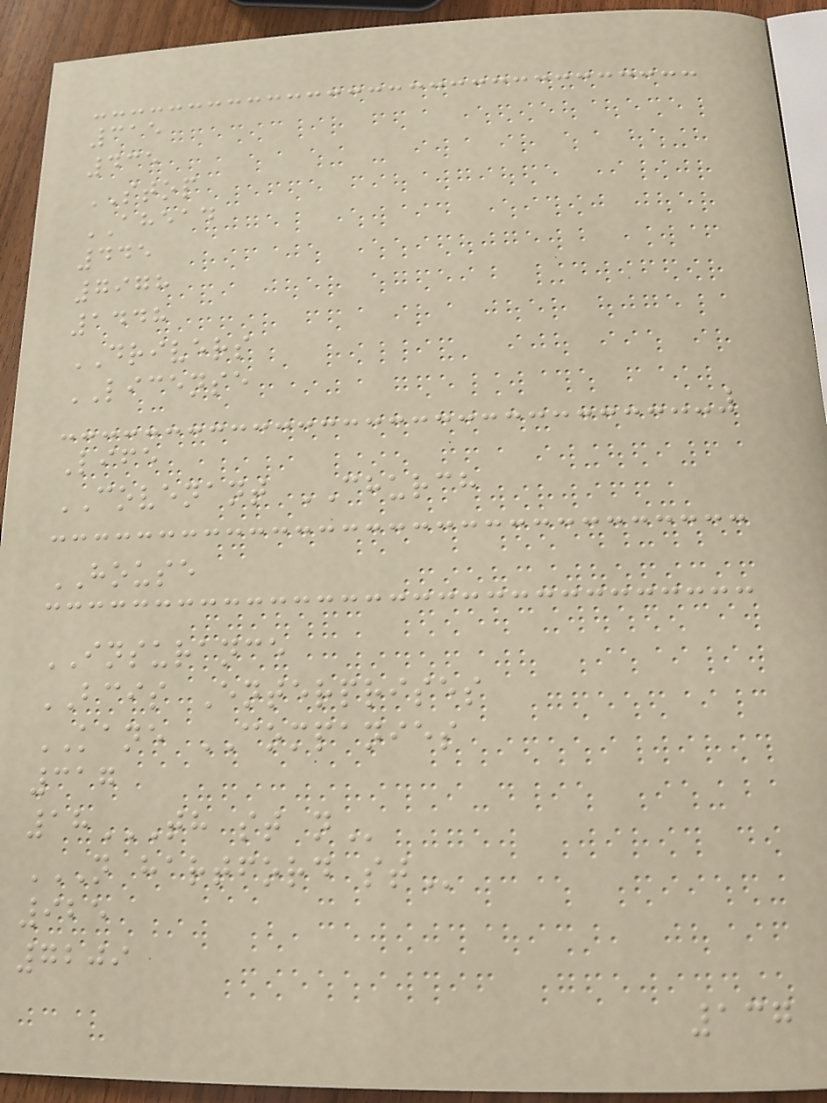315
435
STOP
AHEAD
445
7978
1448
DRIVERS
LICENSE
Life
COVENANT CHURCH
HOUSE
INSURANCE
BCIS Enterprises
KANE COMPANIES
317
18TH ST N
N HARTFORD ST
925
7209
137
